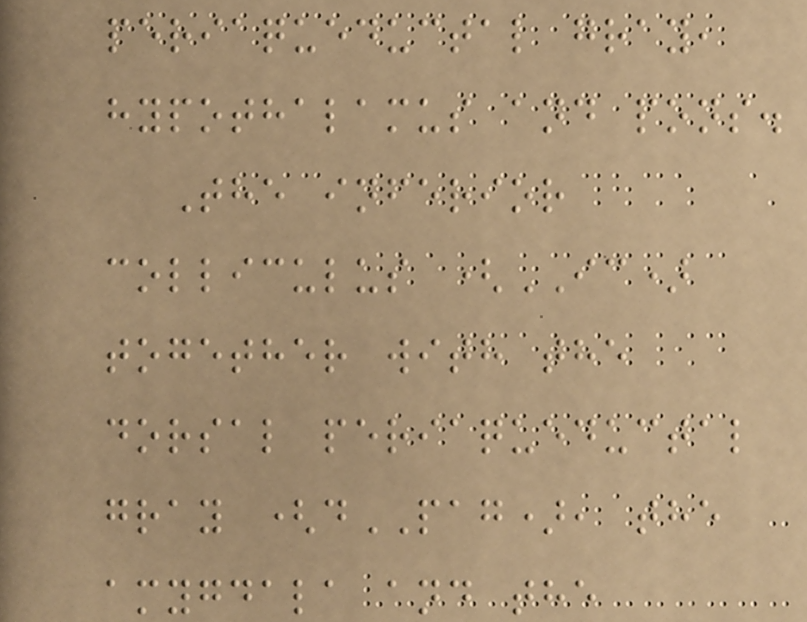periaqueductal gray,
hypothalamus and pons.
The inferior
colliculus (IC)
together with the
dorsal periaqueductal
gray (dPAG), the
amygdala and the
